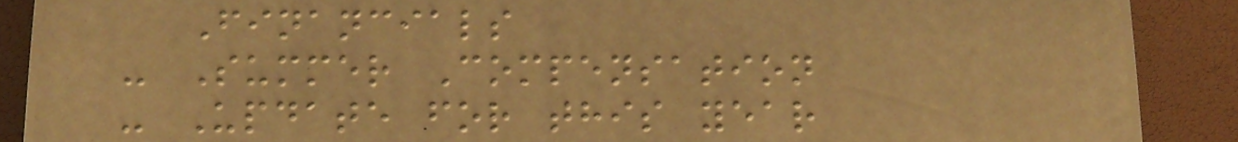Financials
- Summer Compensation
- Update for this year
